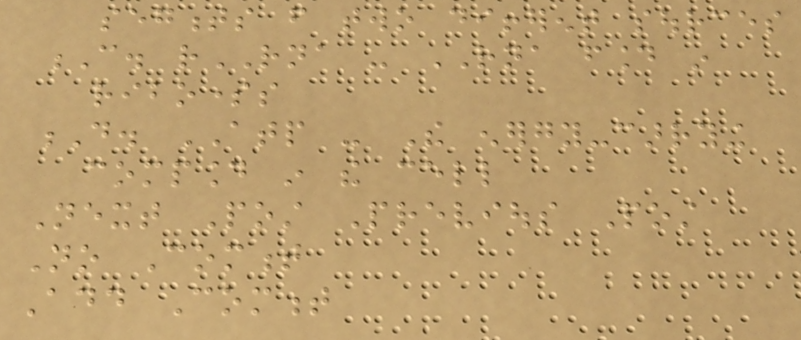segments from two different sources
C. rRNA - RNA found in
ribosomes
D. ATP - The energy-carrying
compound in the cell
Next Post Previous Post
No Comment
Add Comment
